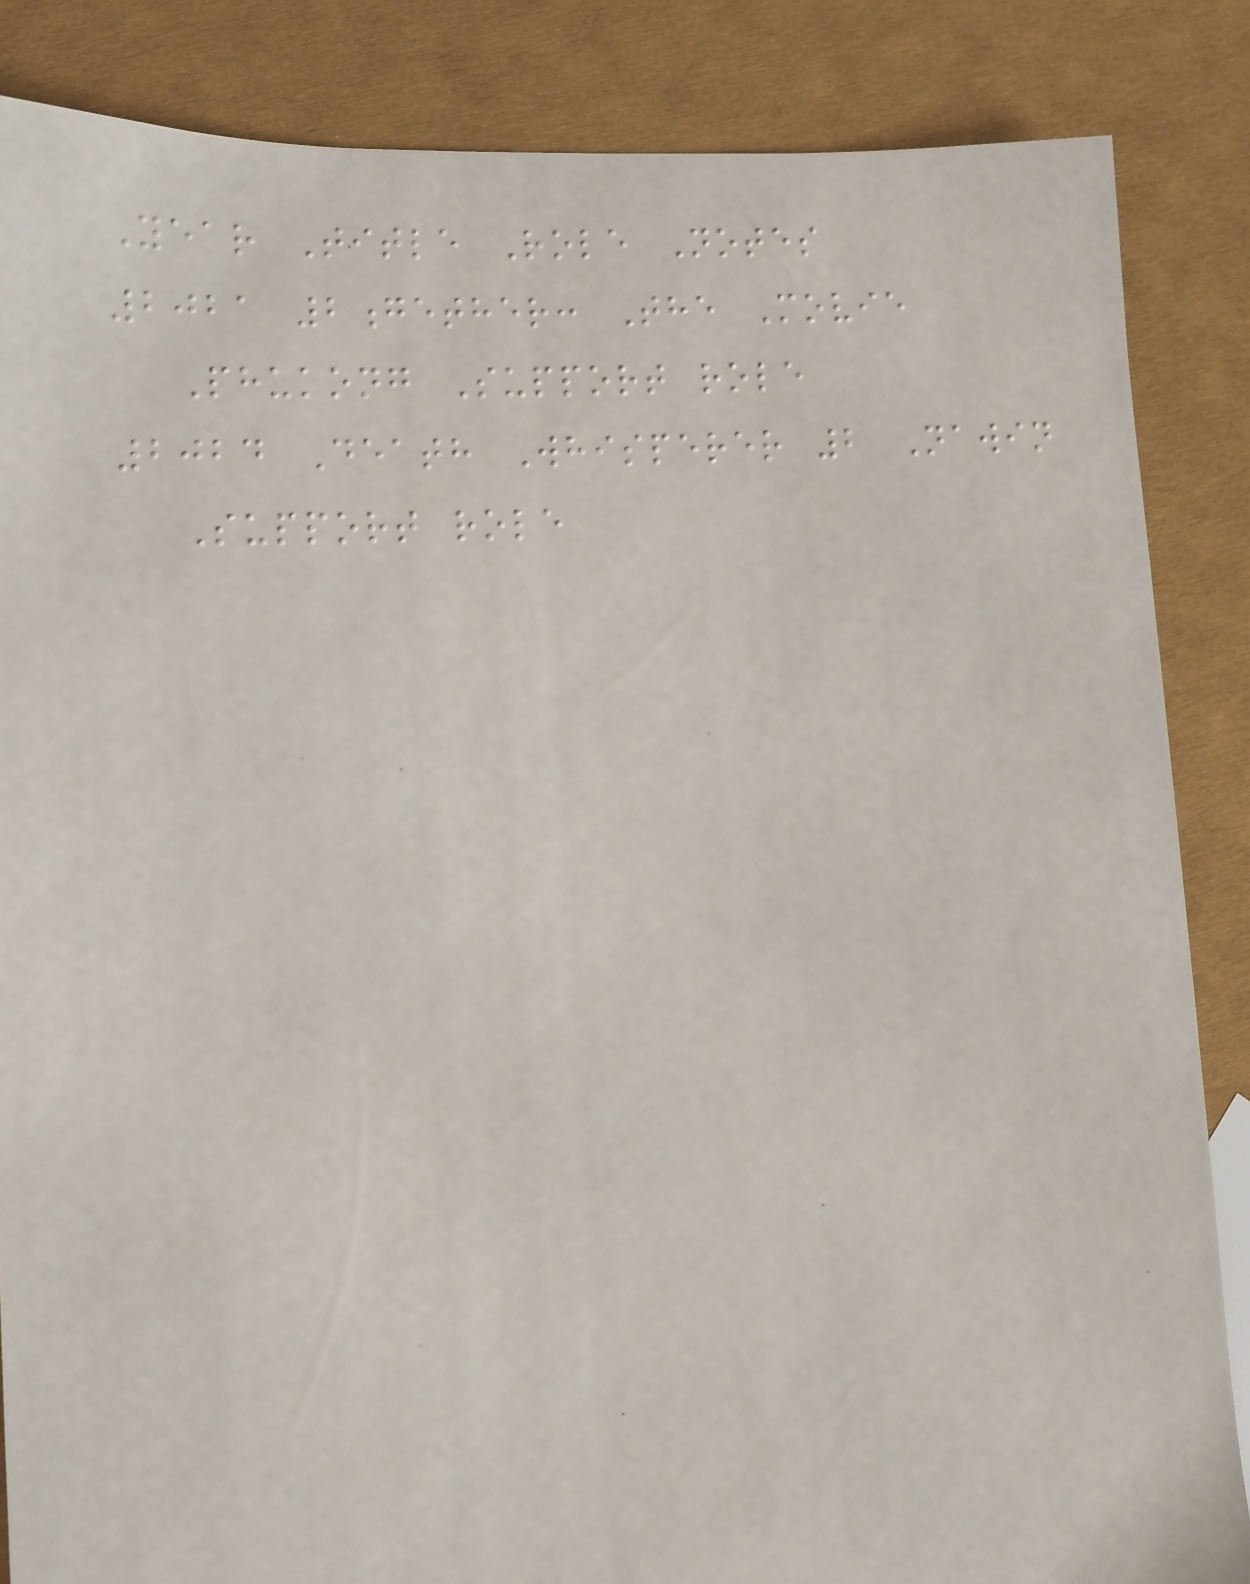Year Title Role Notes
2021 2gether: The Movie
Phukong Support role
2024 Death Whisperer 2 Nawin
Support role
